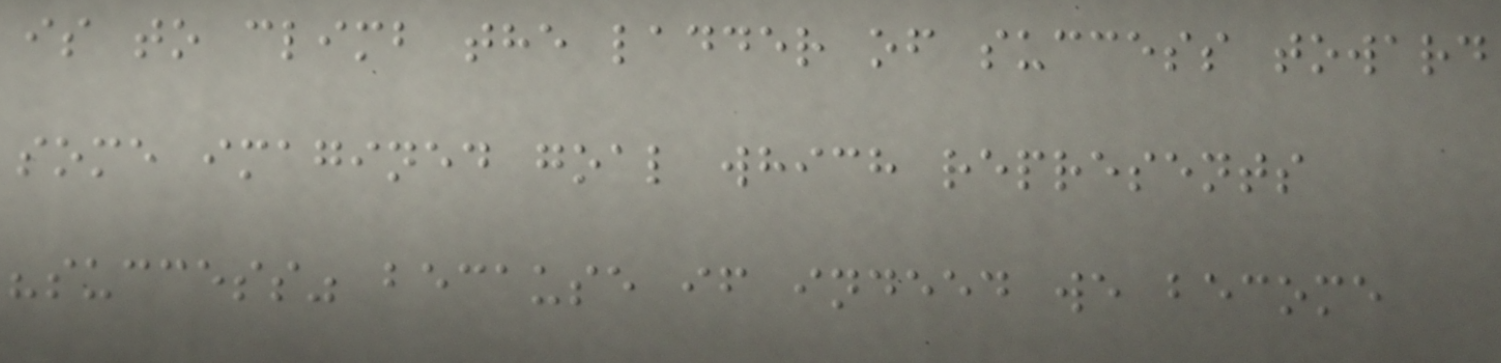is to climb the ladder of success toward
some imagined goal which represents
"success" because if indeed we become
